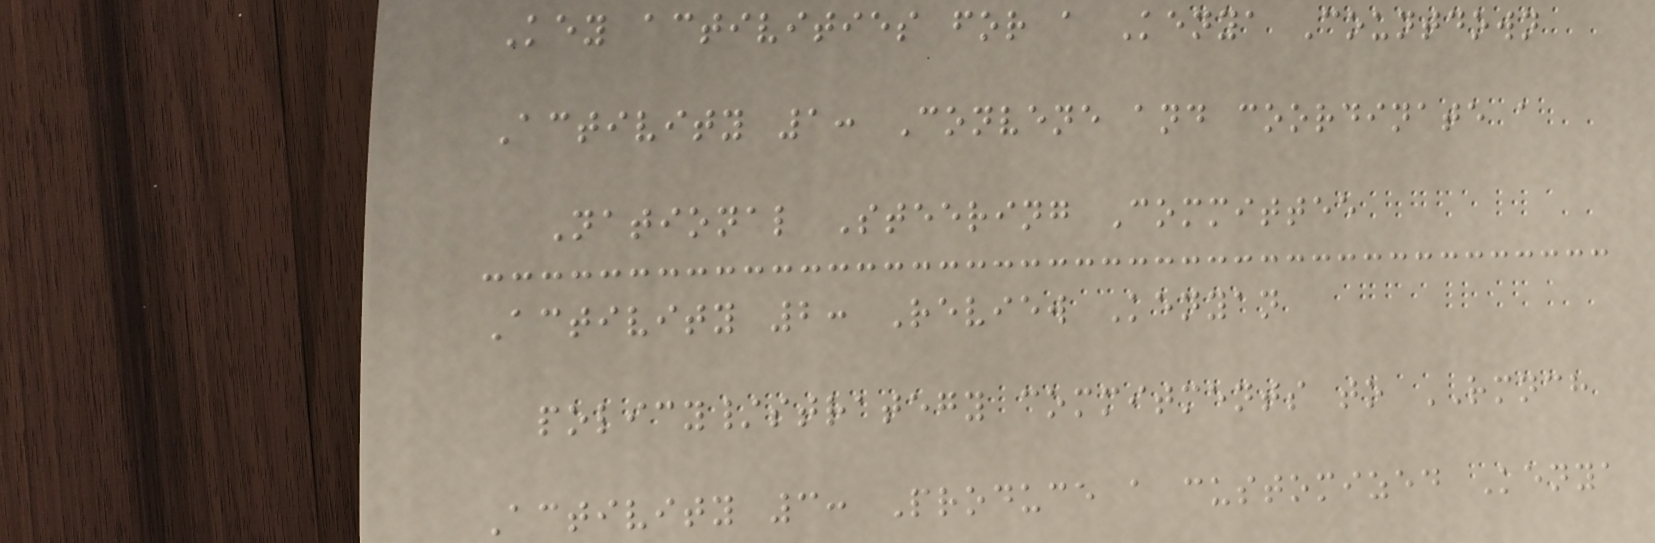Key activities for a Kenya Countdown
Activity 1: Convene and coordinate a
National Steering Committee
Activity 2: Review Kenyan
policy/strategy commitments to RMNCH
Activity 3: Produce a customized Kenya
